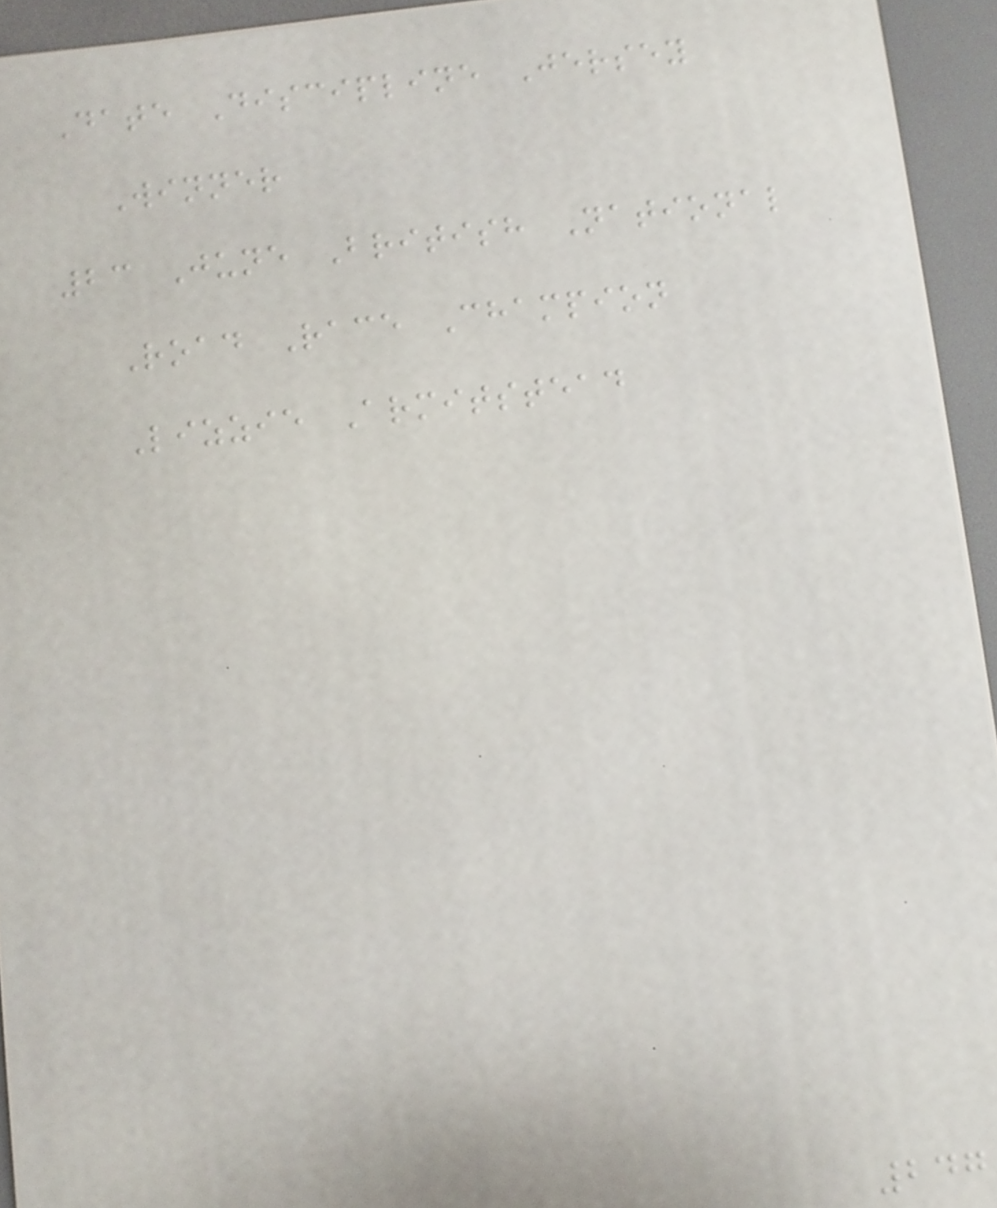Date Discipline Jersey
Winner
23 June British National
Road Race Champion
Lizzie Armitstead
247
